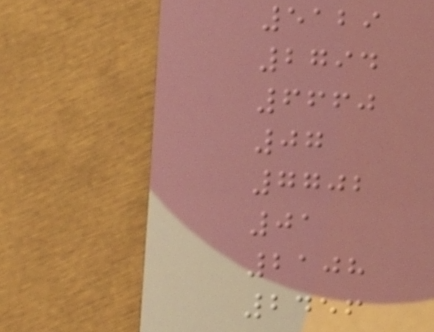5129
2794
6660
07
7702
01
2108
2456
